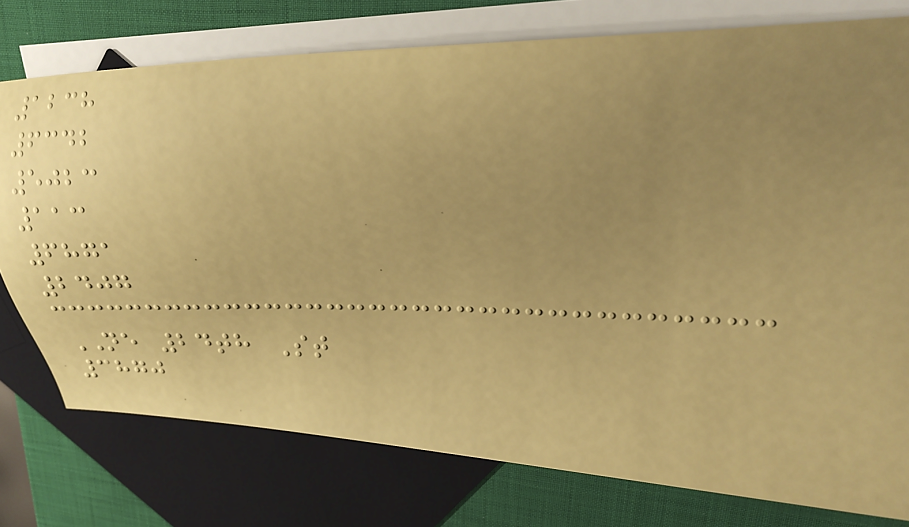1238
6342
5023
113
6871
2407
NE 24th St
3870
